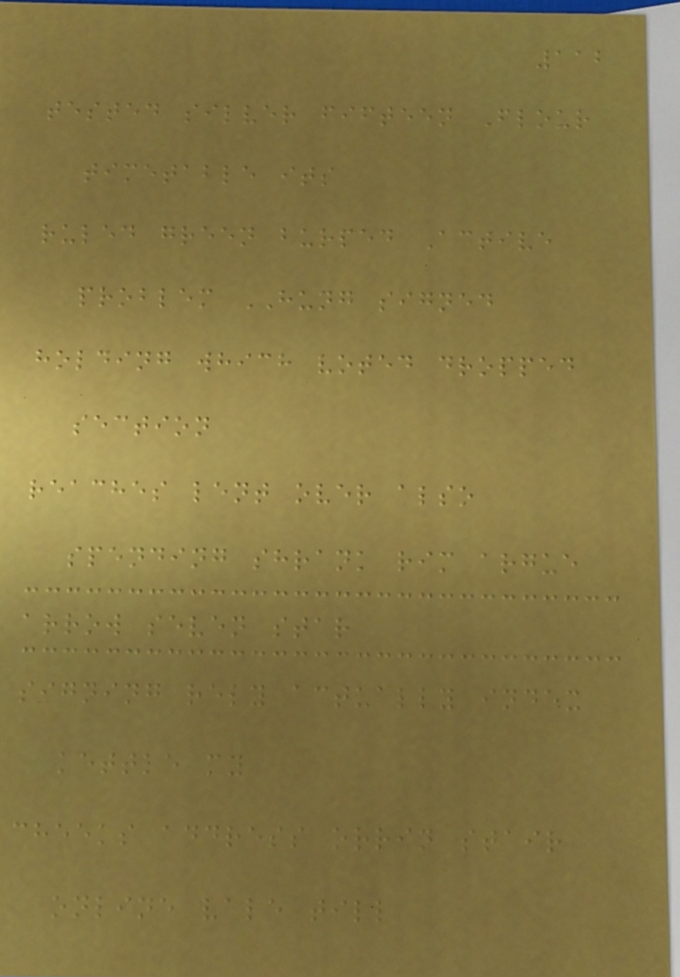112
tested silver fifteen Flour
timetable its
ruled green burped Active
problem HUNG signed
holding which voted dropped
section
reaches lent over also
spending shrank rim argue
arrow seven star
signing rely actually index
kettle my
cheeks address orrin stair
online vale till
